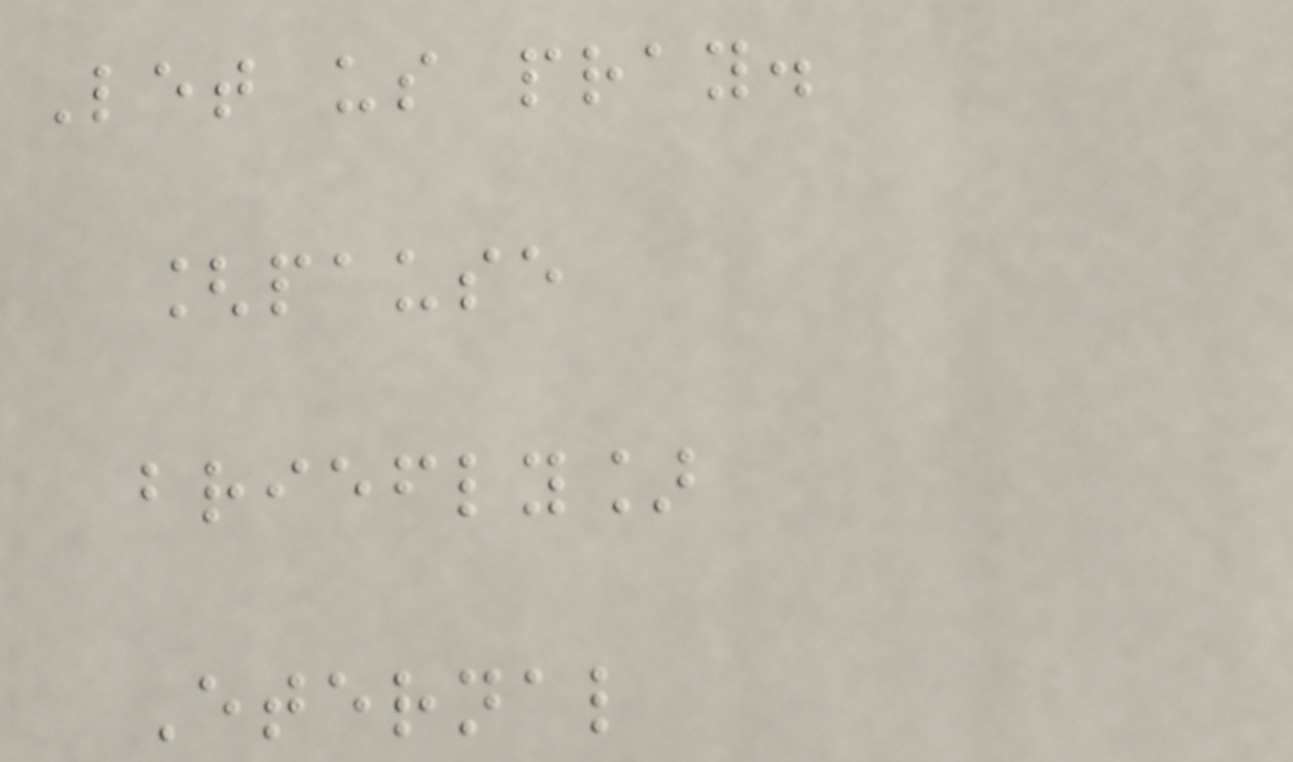Let us pray.
[pause
briefly]
Eternal
